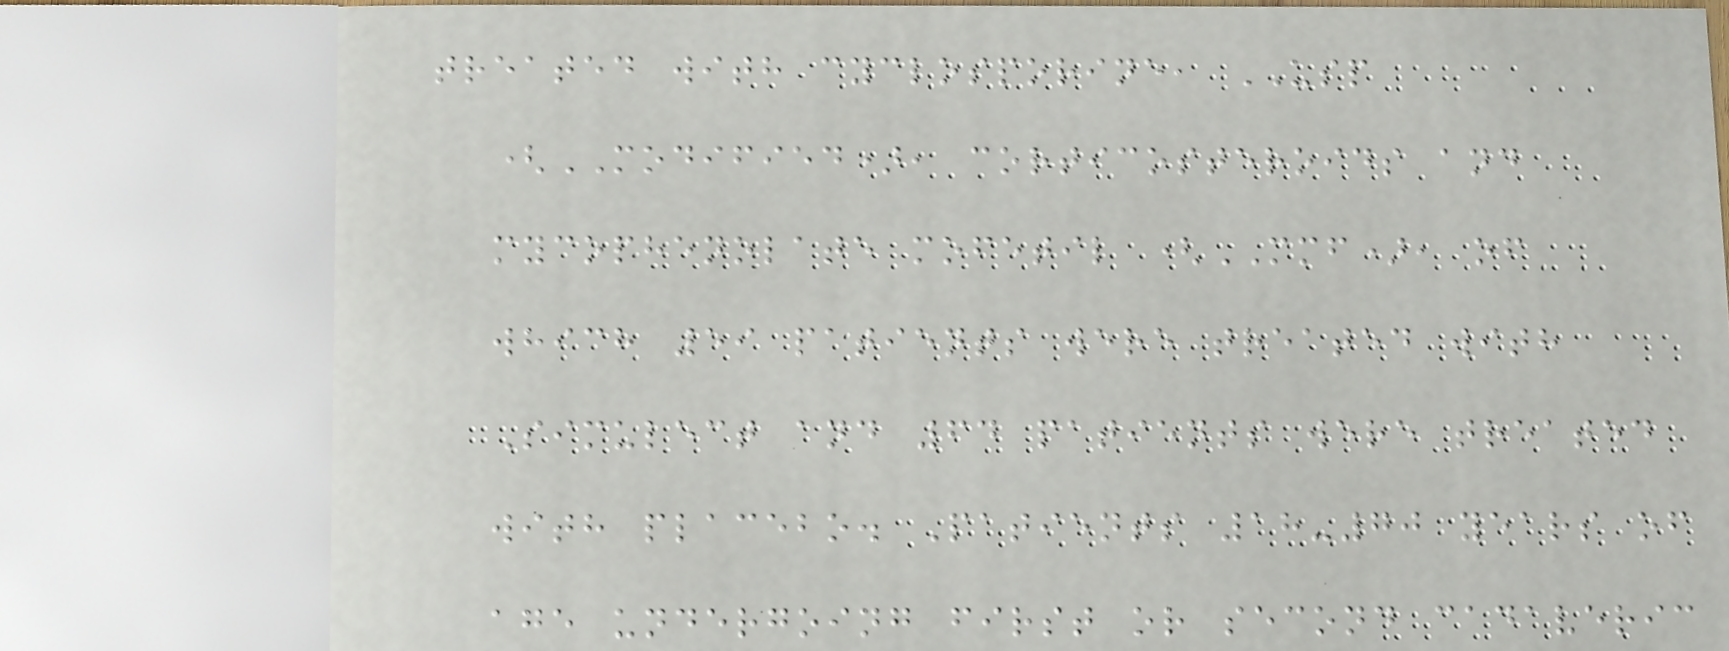treated with cyclosporine, USP
(MODIFIED), corticosteroids and
mycophenolate mofetil (MMF), of
which 59 patients were treated with
Simulect and 64 patients were treated
with placebo. Patients 18-70 years of
age undergoing first or second cadaveric
